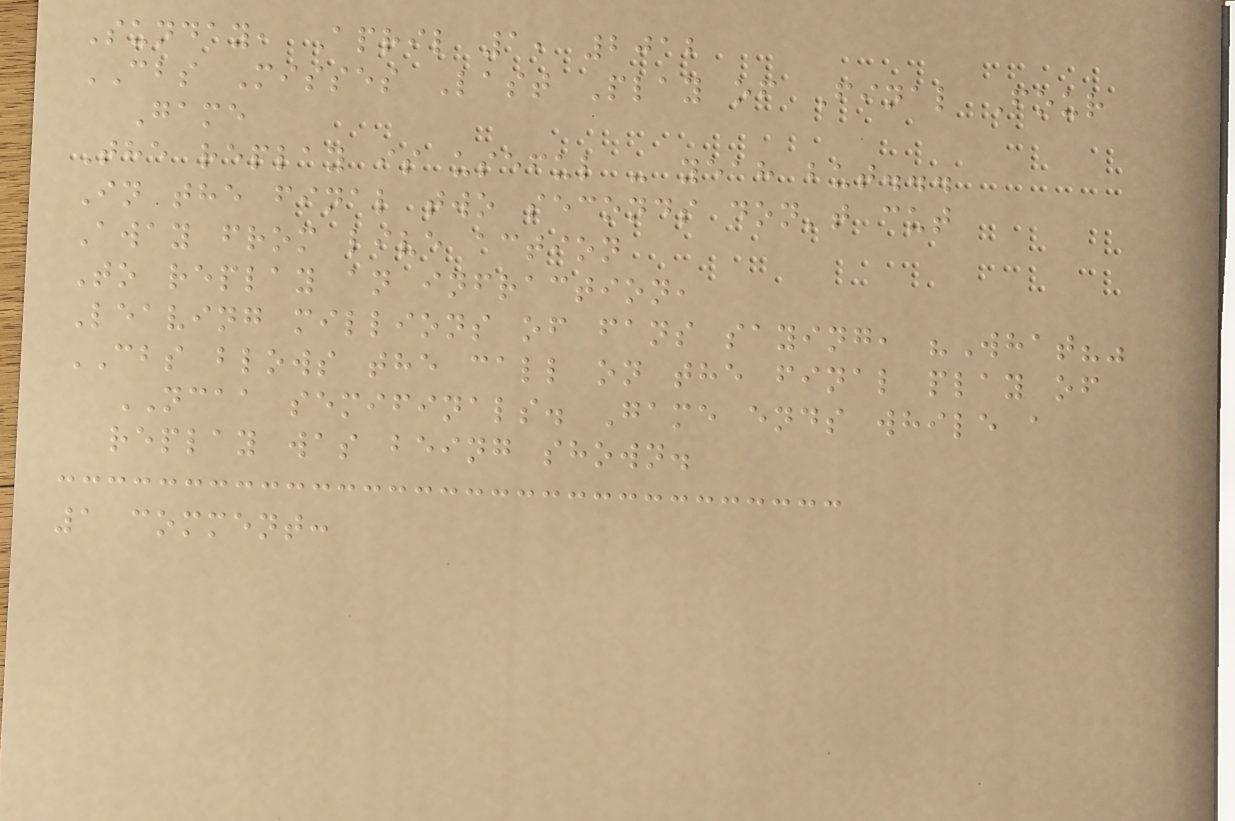Sunday, April 1, 2012
CBS Misses Last Play of Final Four
Game
The replay is useful - yeah but...
In the final two seconds don't cut
Away from live action
To replay an infraction,
Leaving millions of fans saying, "What?"
CBS blows the call on the final play of
NCAA semifinals. Game ends while a
replay was being shown.
1 comment:
